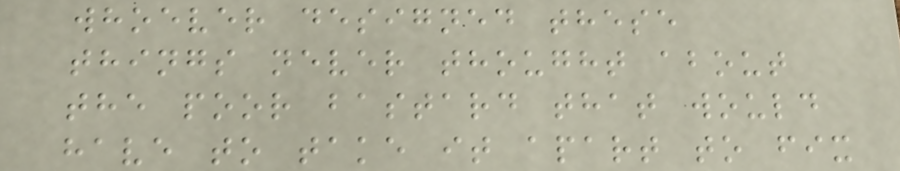whoever designed these
things never thought about
the poor bastard that would
have to take it apart to fix
